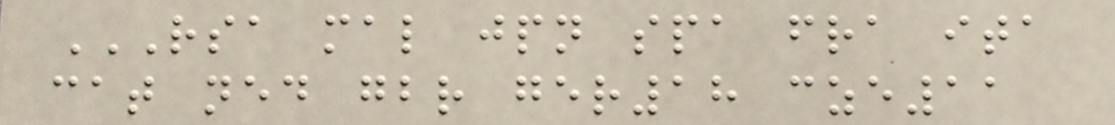RSA MAL JPN SPA FRA ITA
CAT NED GBR GER18 CZE11
